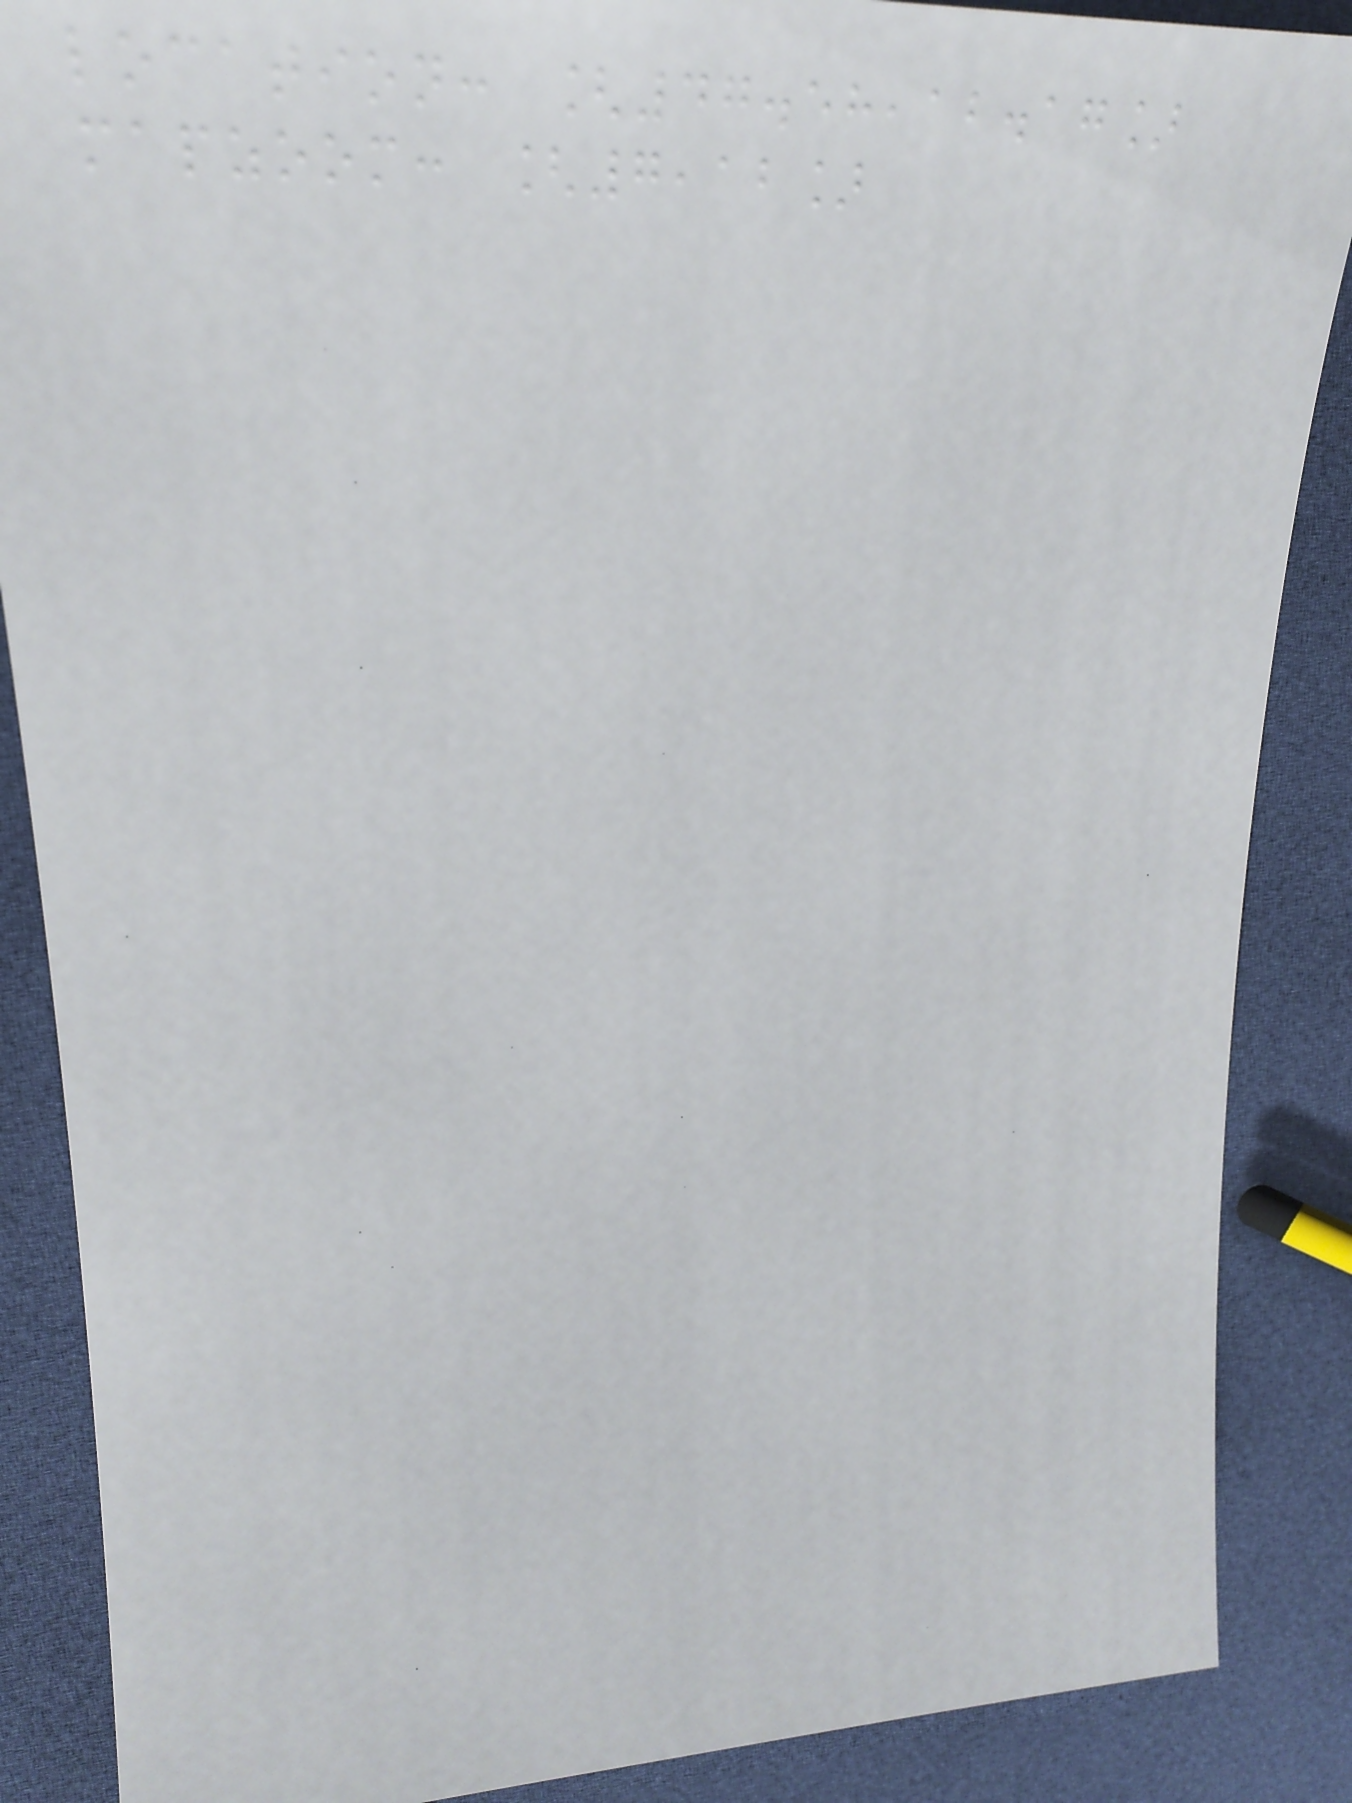location: [47.58,12.17]
mapzoom: [7,12]
